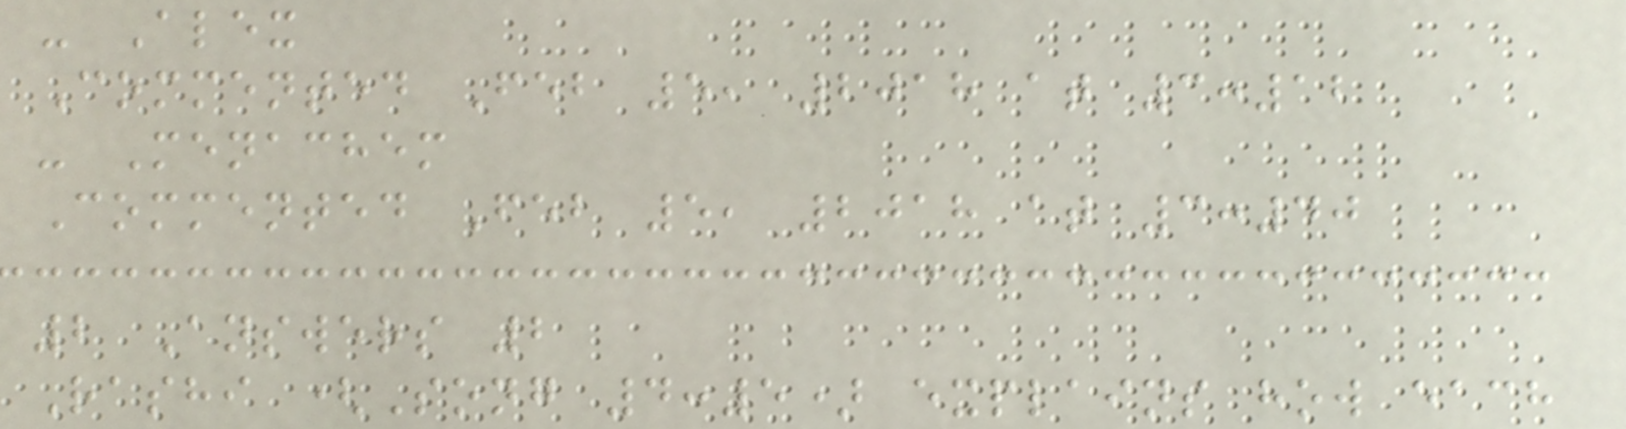- Alex
Commented Feb 5, 2018 at 3:12
- Menachem
Commented Feb 5, 2018 at 3:40
2 Answers 2
Rashi (Song 4:5) explains how each
